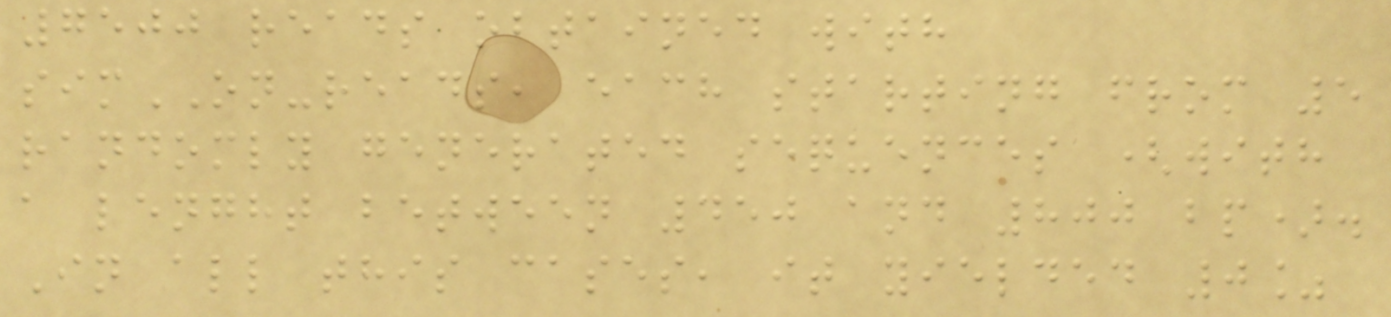7500 reads obtained with
simON-reads, each starting from 5
randomly generated sequences (with
a lenght between 450 and 800 bp).
In all this cases, it yielded 0%
